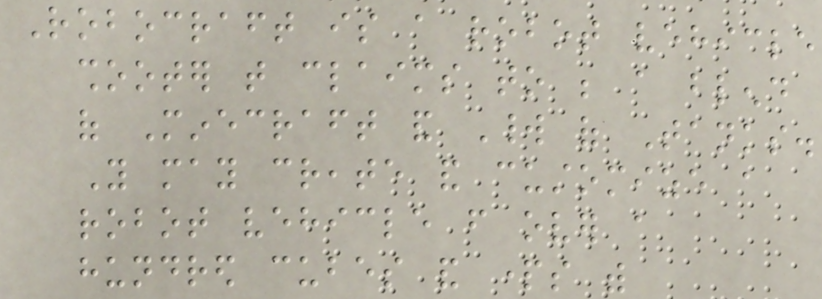Robocraft is a robot vehicle
shooter that claims to be a blend
of Minecraft and World of Tanks.
You may create and customize a
robot vehicle from over a
hundred cubes and parts with
